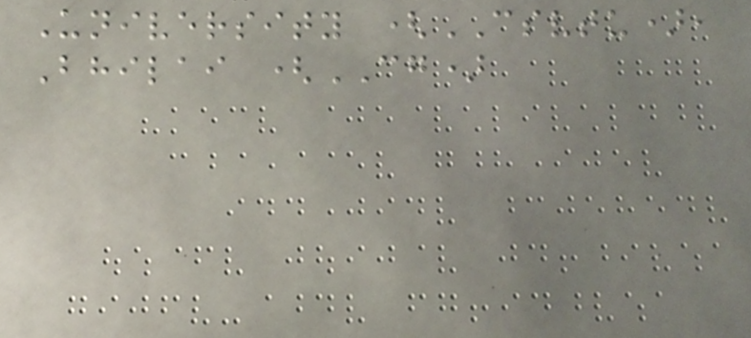University (CSVTU),
Bhilai (CG)
